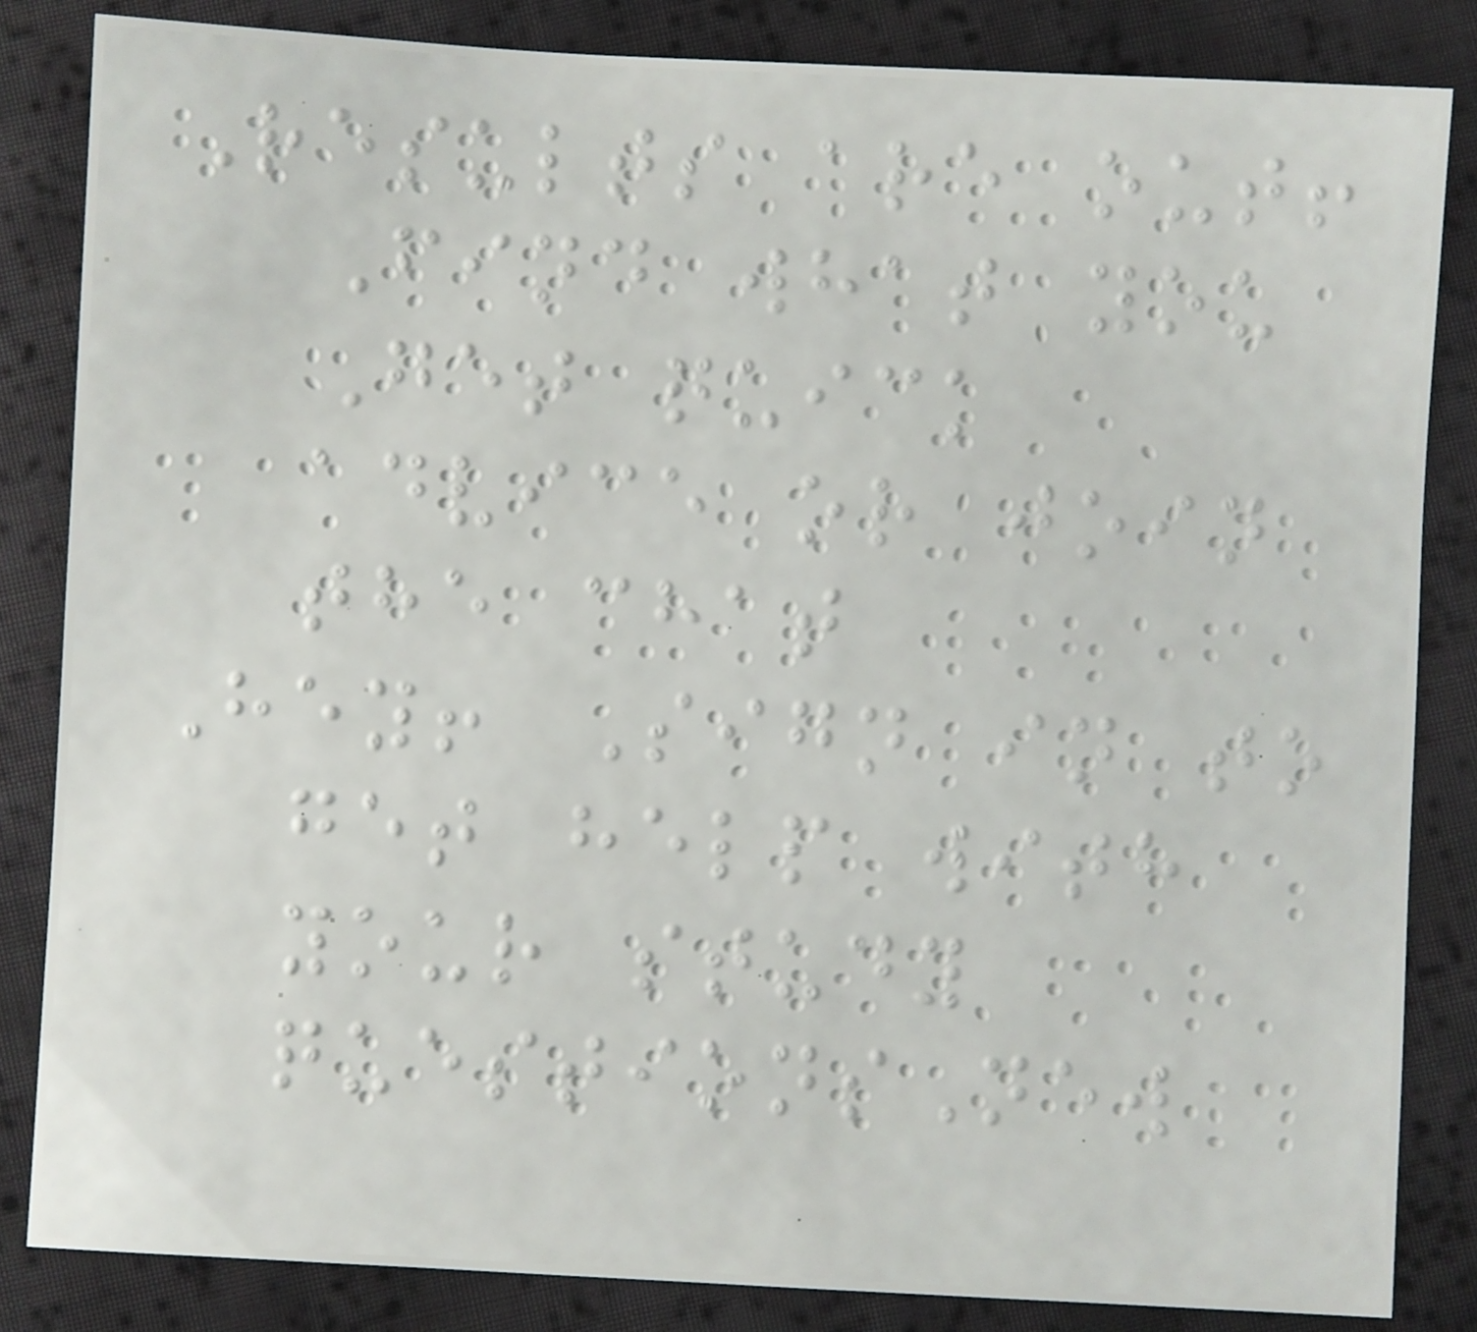Results are out!
Find what you
Get quick
advice or join
the chat
Hey! Sign in to
get help with
your study
questionsNew
